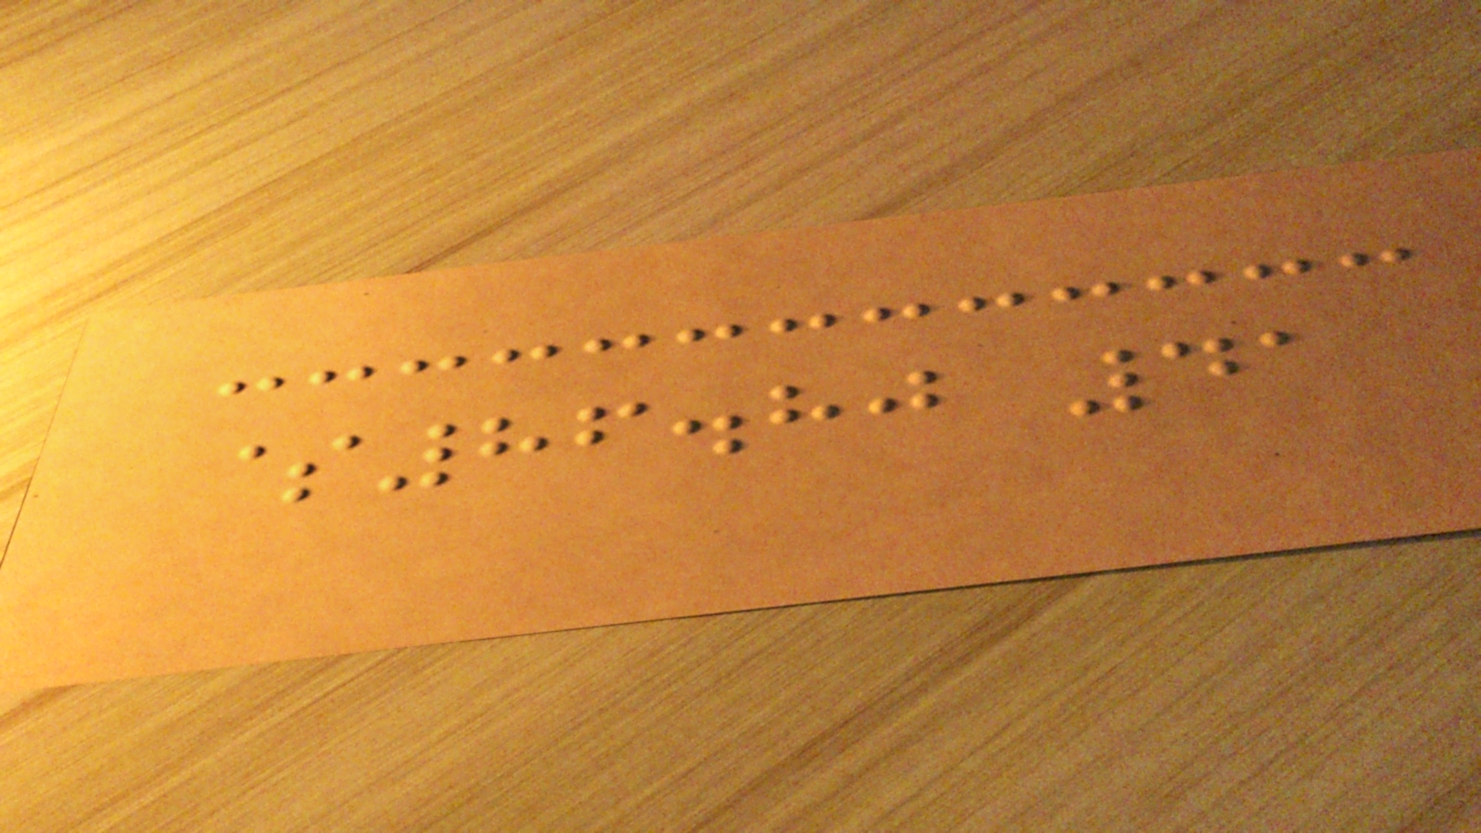$86.80 41
